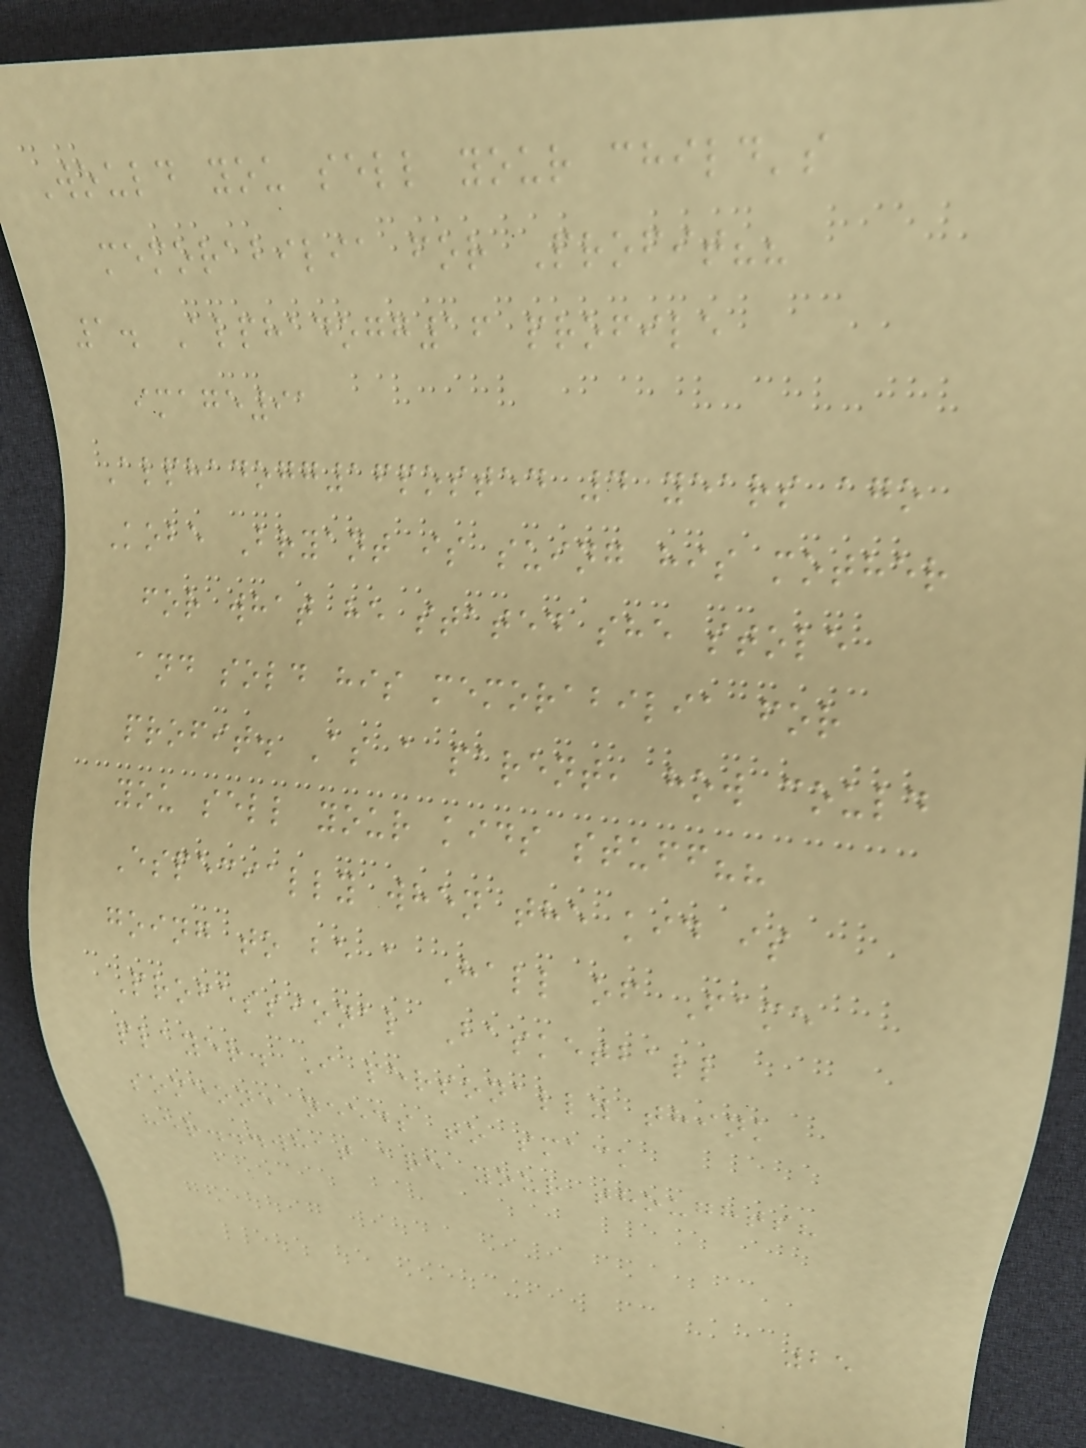Would you sell your child's
memorabilia for Profit??
1. Alphadogg16 profile
image91
Alphadogg16posted 4 years ago
Kobe Bryant is suing his mother
for what he stated she stole
and sold his memorabilia for
profit. As a parent, how could
you sell your kids stuff??
Especially when the kid is
going to be a Hall of Fame
Professional Basketball
player. I personally think
someone needs to smack
her...what are your thoughts?
25
